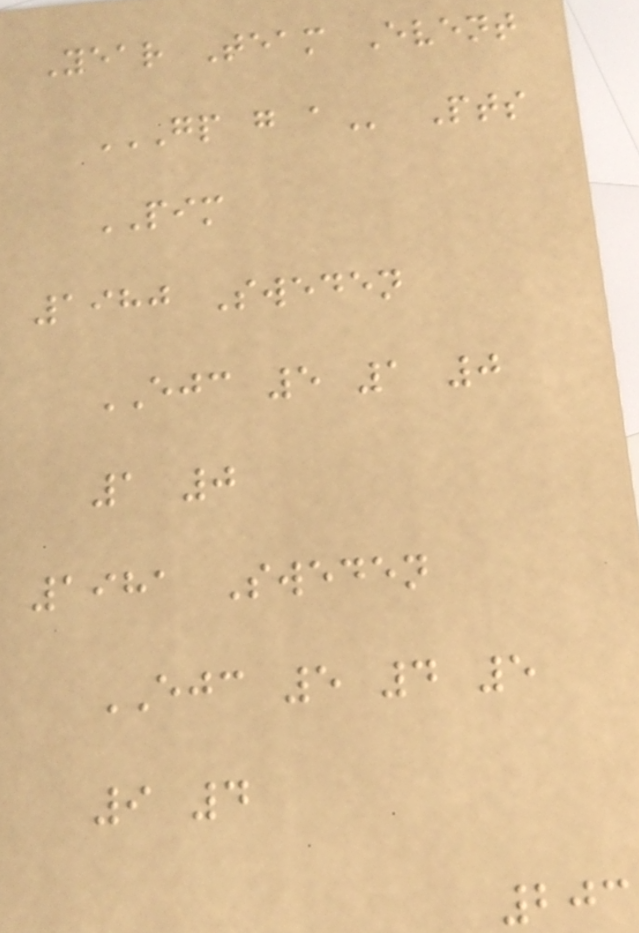Year Team Event
GP G A Pts
PIM
1980 Sweden
EJC 5 1 0
1 0
1981 Sweden
EJC 5 4 5
9 4
203
